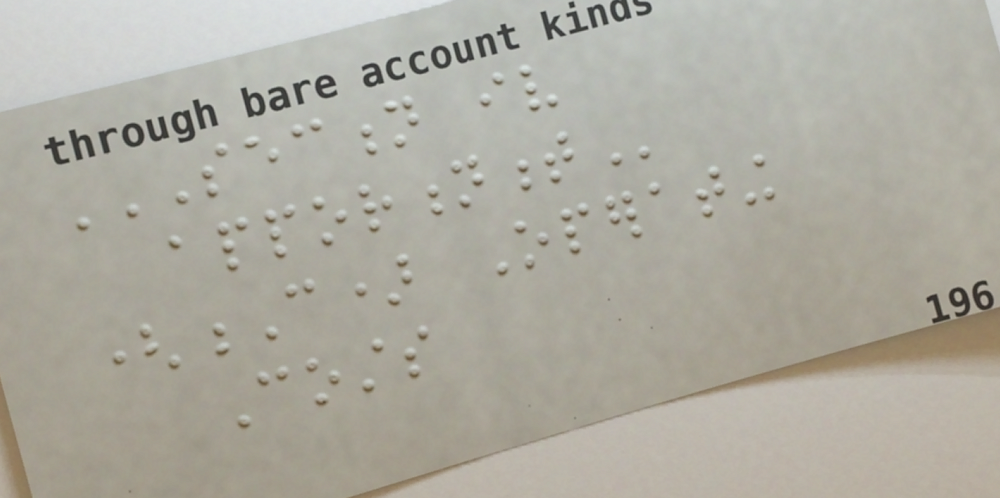SECTION IV
APPORTIONMENT
(C) Operating
Costs
